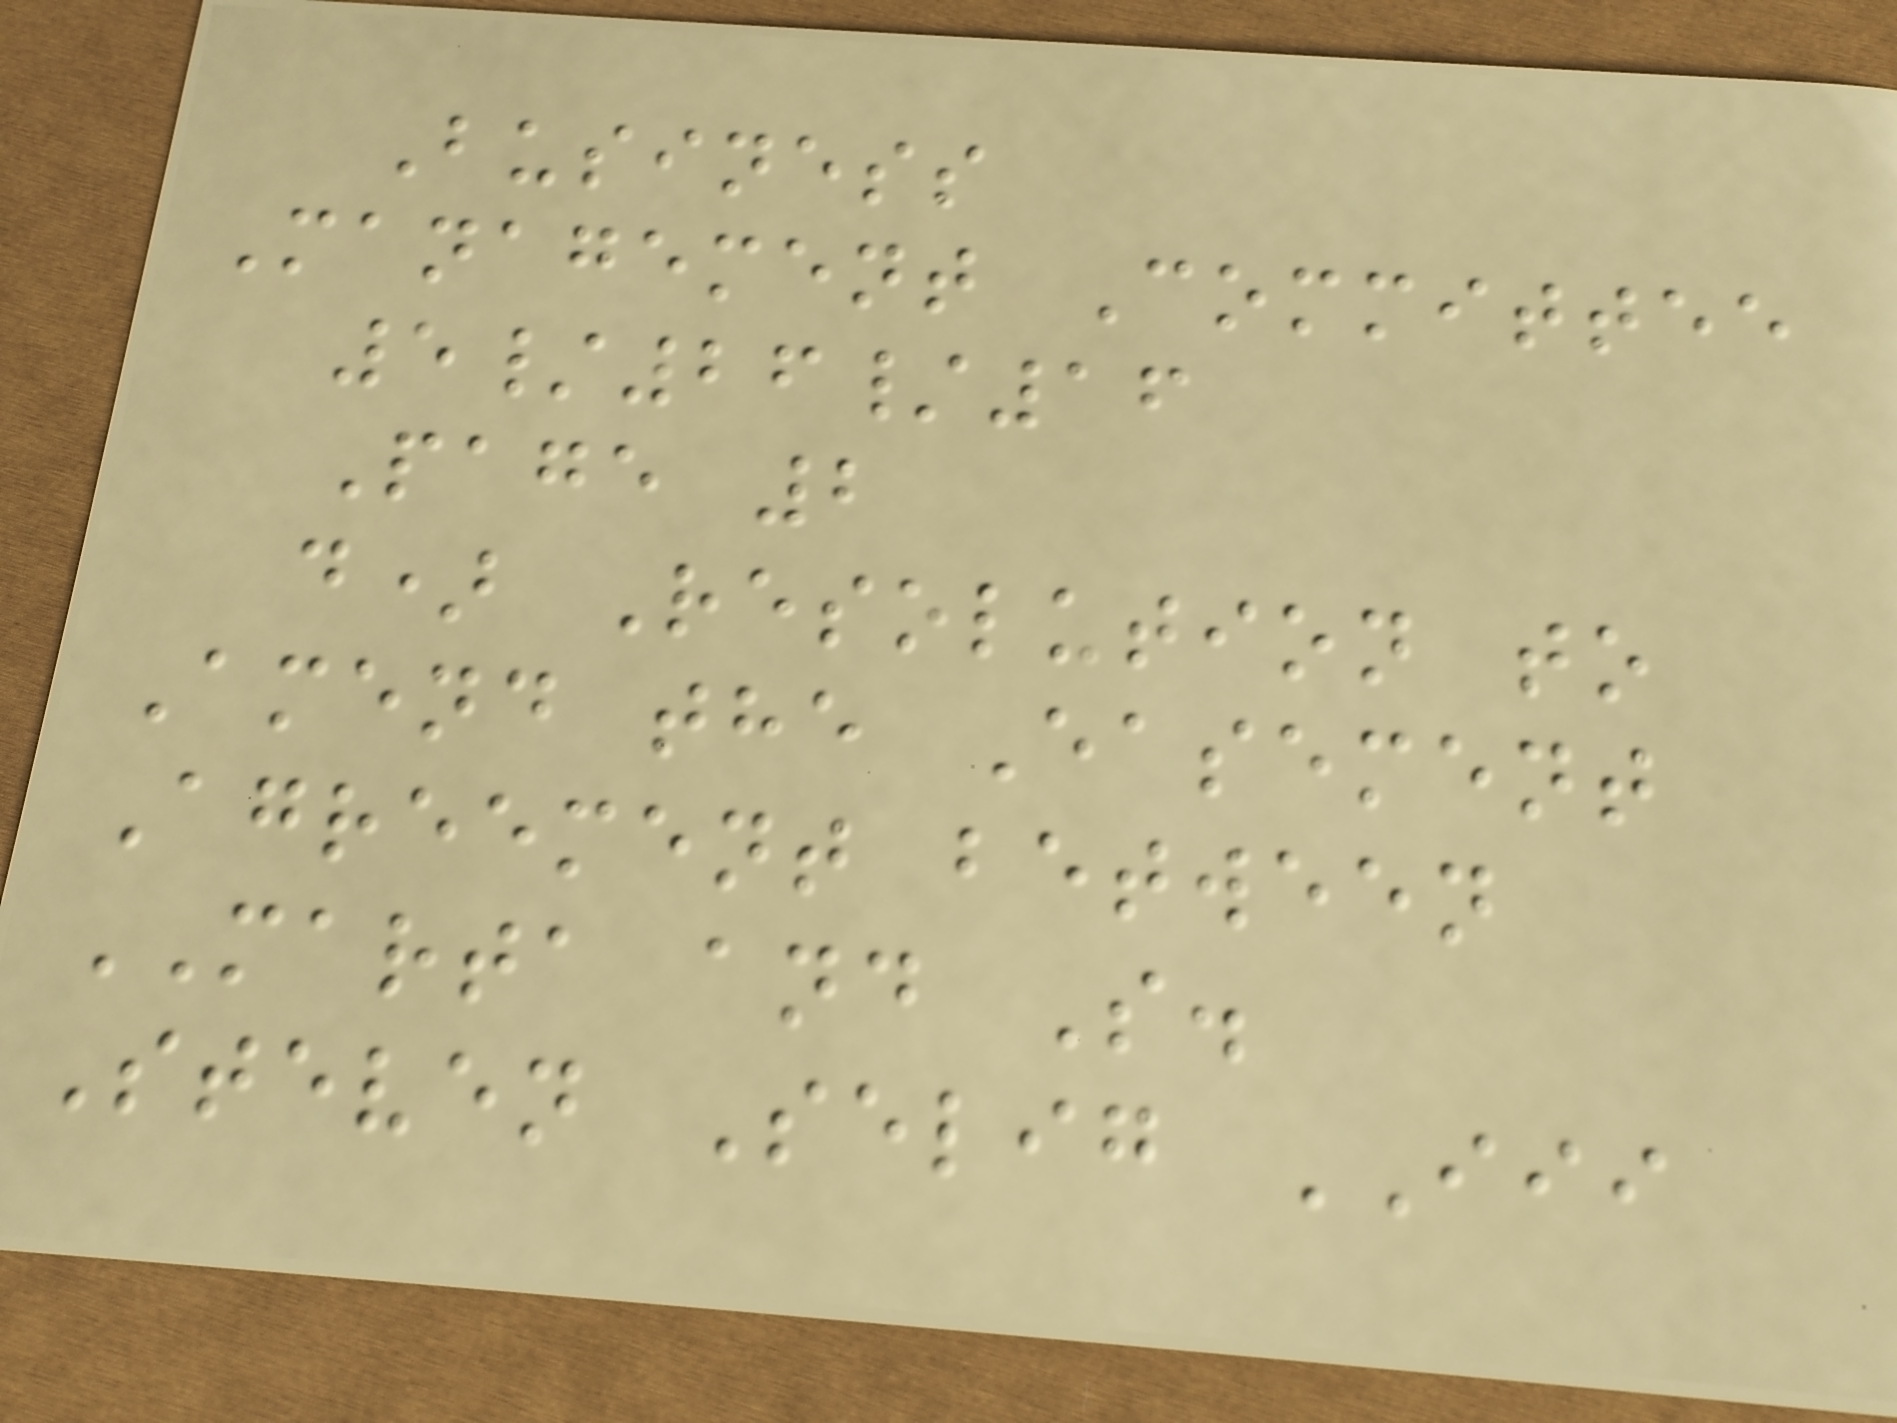Business
Management Committee
5/26/16
Page 2
d) Resolution to
Amend the Easement
Agreement between
MARTA and S.
Steven Selig III
